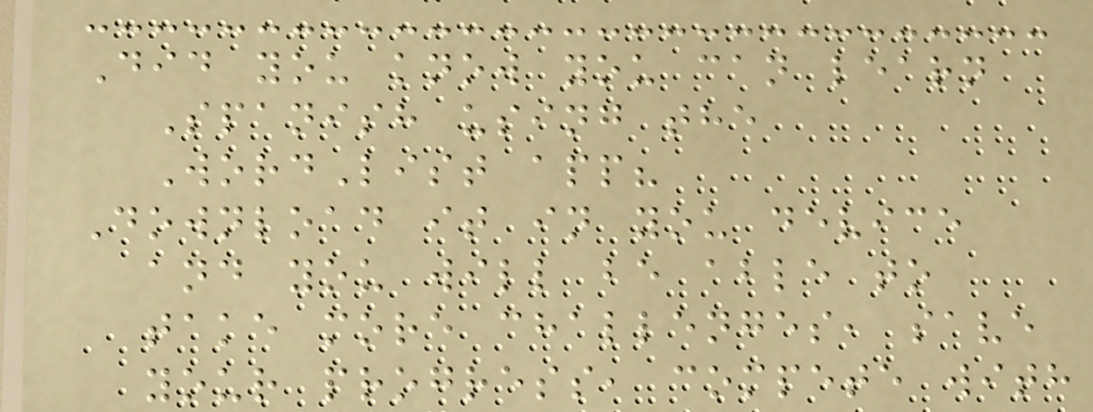Did you know you can learn
Spanish using the
WordList app?
Download it in you device
and you will be able to
take more challenges, save
your progress, compete with
